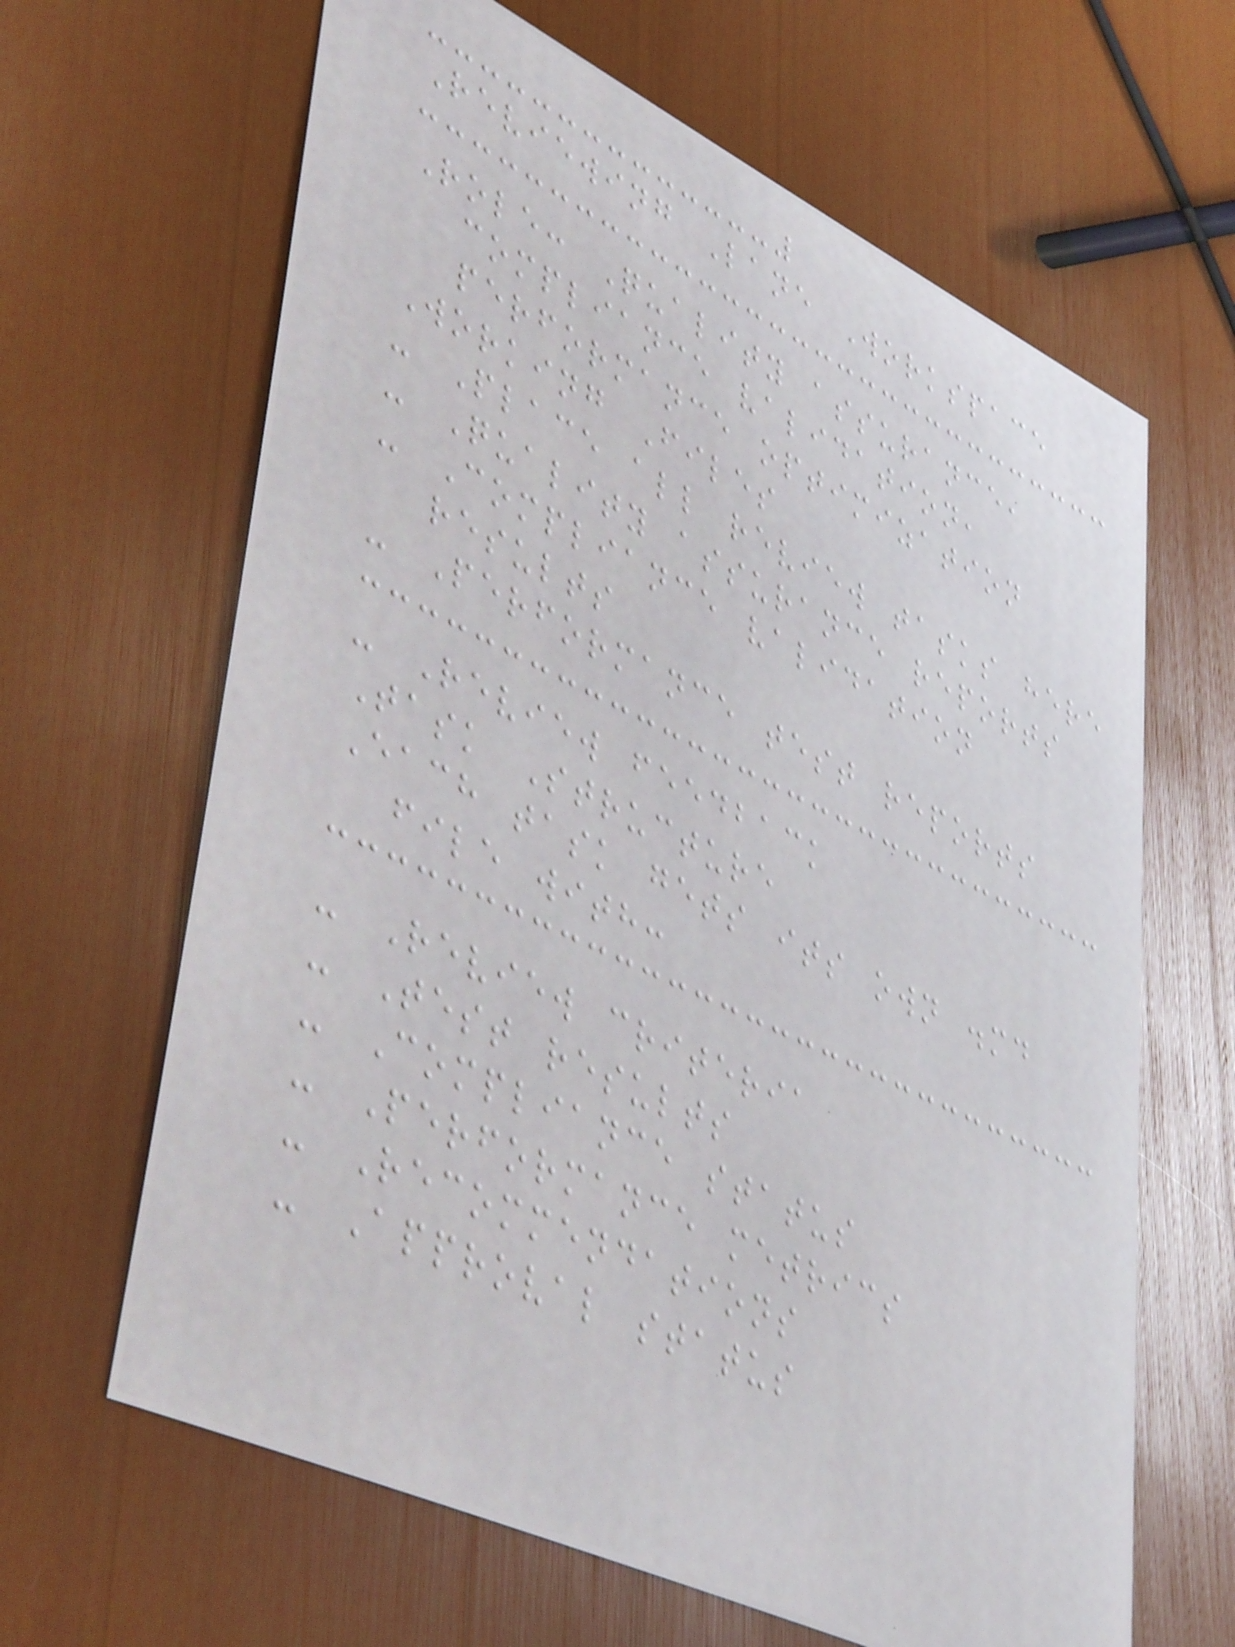Reviewing Lane Workspace
Role: Quality assurance,
compliance validation,
performance optimization
Working Files
- Place all review tasks here
- Quality assurance reports
- Compliance validation
results
- Performance test reports
- Review feedback
Task Structure
Each task gets its own .md
file with:
- Review criteria
- Test results
- Compliance status
- Performance metrics
- Recommendations
- Approval status
